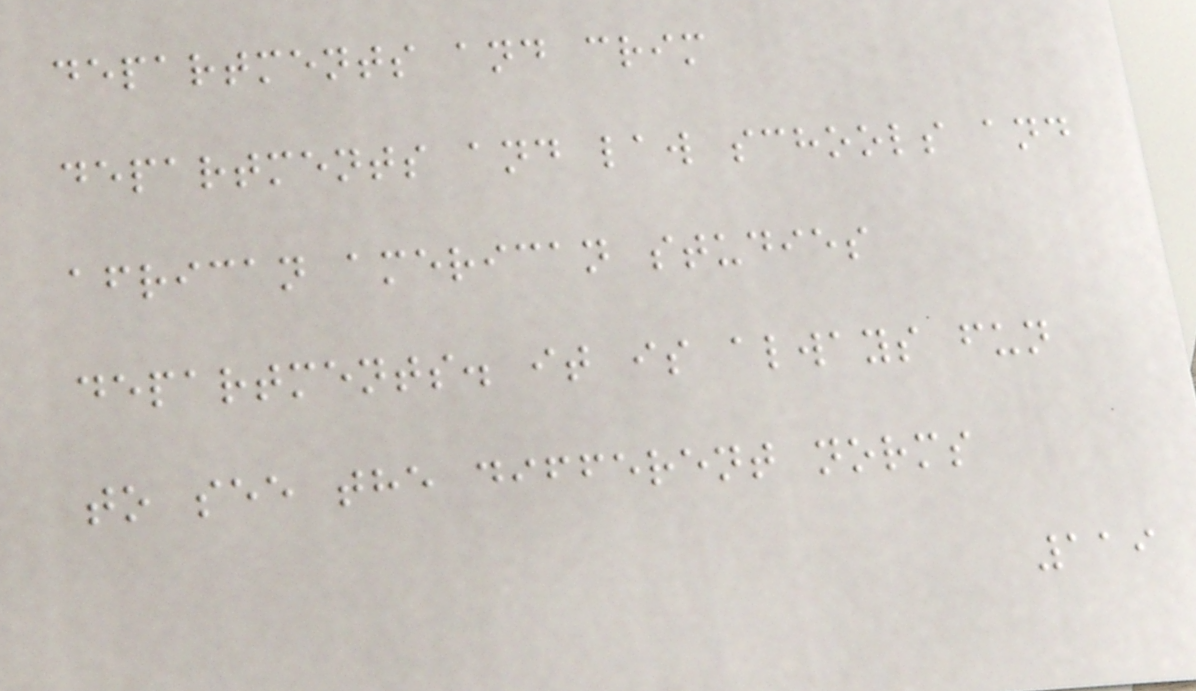departments and crim
departments and law schools and
african american studies
departments. it is always fun
to see the different norms
119
